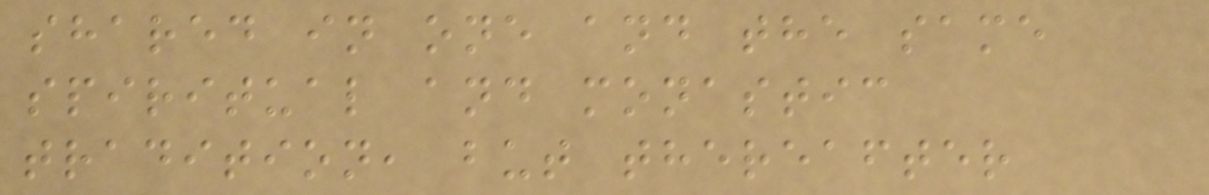shared in one and the same
spiritual and monastic
tradition, but thereafter
